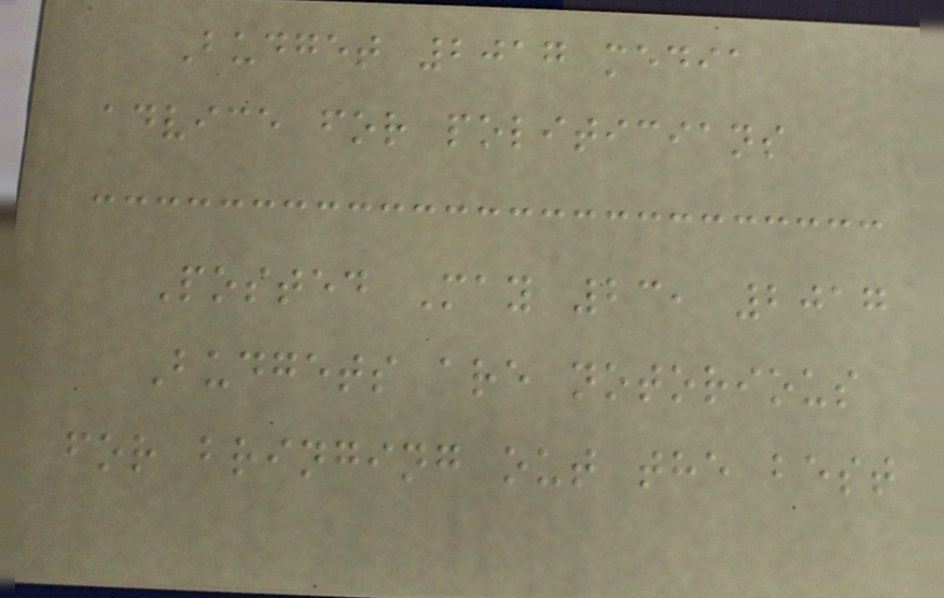Budget 2017 media
advice for politicians
Posted May 23, 2017
Budgets are notorious
for bringing out the best
